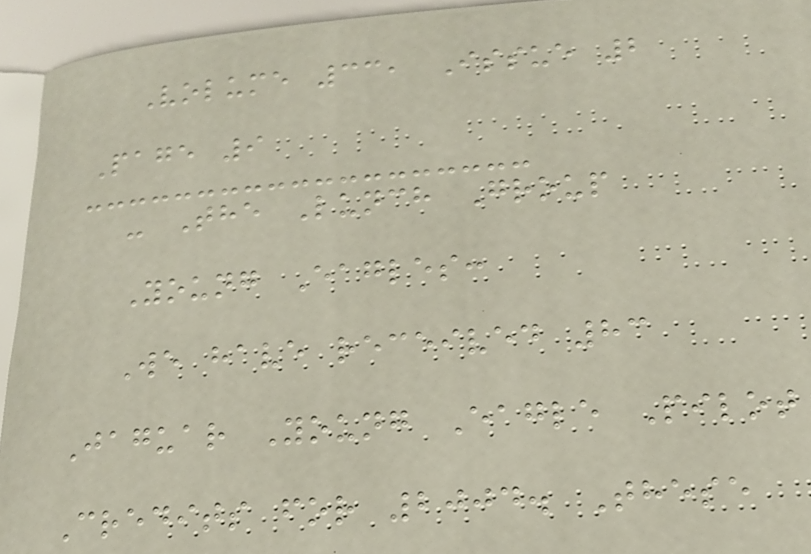Volume 33, Issue 2
Page 9
- The Lunch Group
Young Eagles:
We have received 83
Jaguar Young Eagle Pilot
Credits for 2004. These
